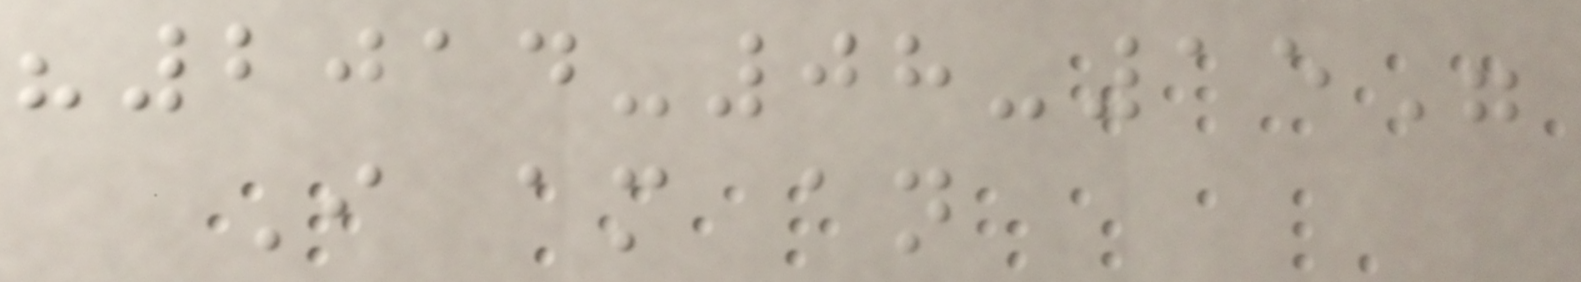"2014-08-15"
I am an
